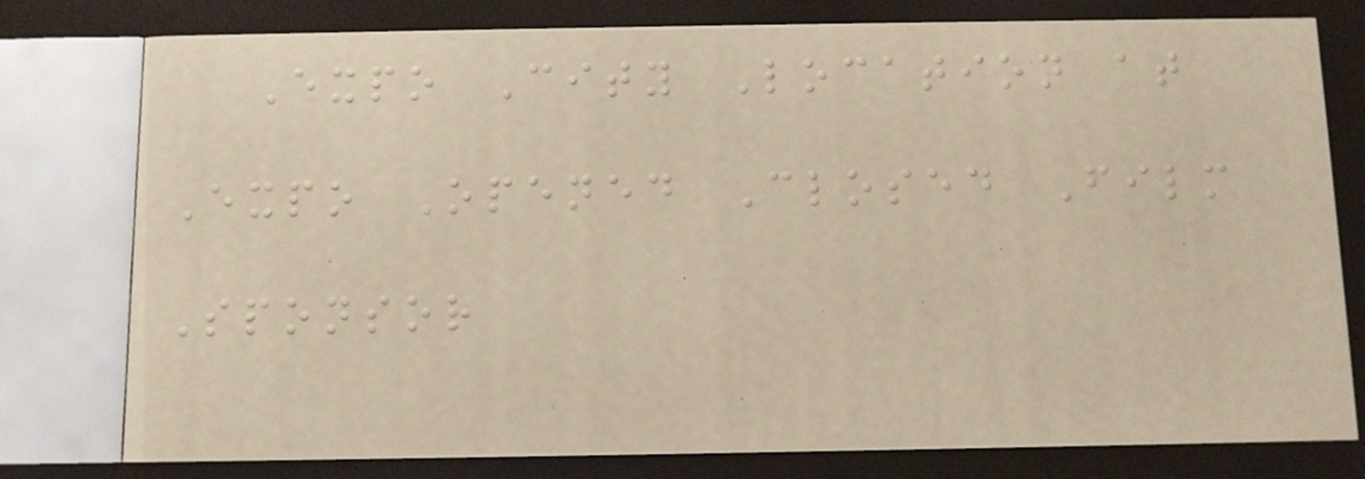Expo City Location at
Expo Opened Closed Film
Sponsor
